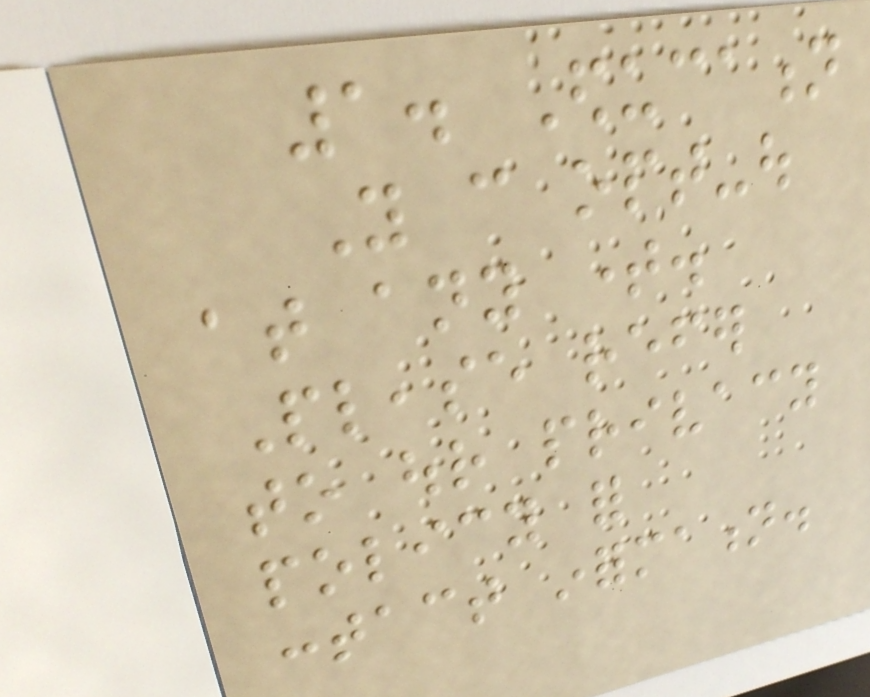1. Education
You can opt-out
at any time.
Please refer
to our privacy
policy for
contact information.
